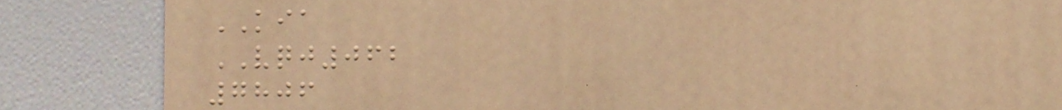KIA
VQJ062
7806
